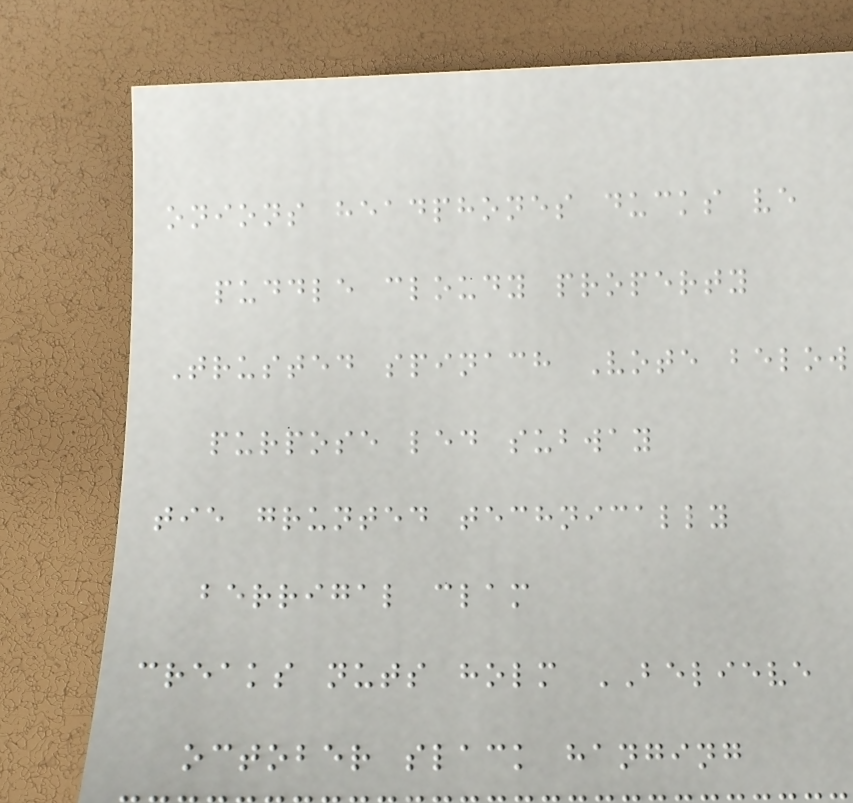onions headphones ducks ve
puddle cloudy property
Trusted spinach Vote below
purpose led subway
tie grunted technically
berrigal clam
creaks nuts holm BELIEVE
october slack hanging
